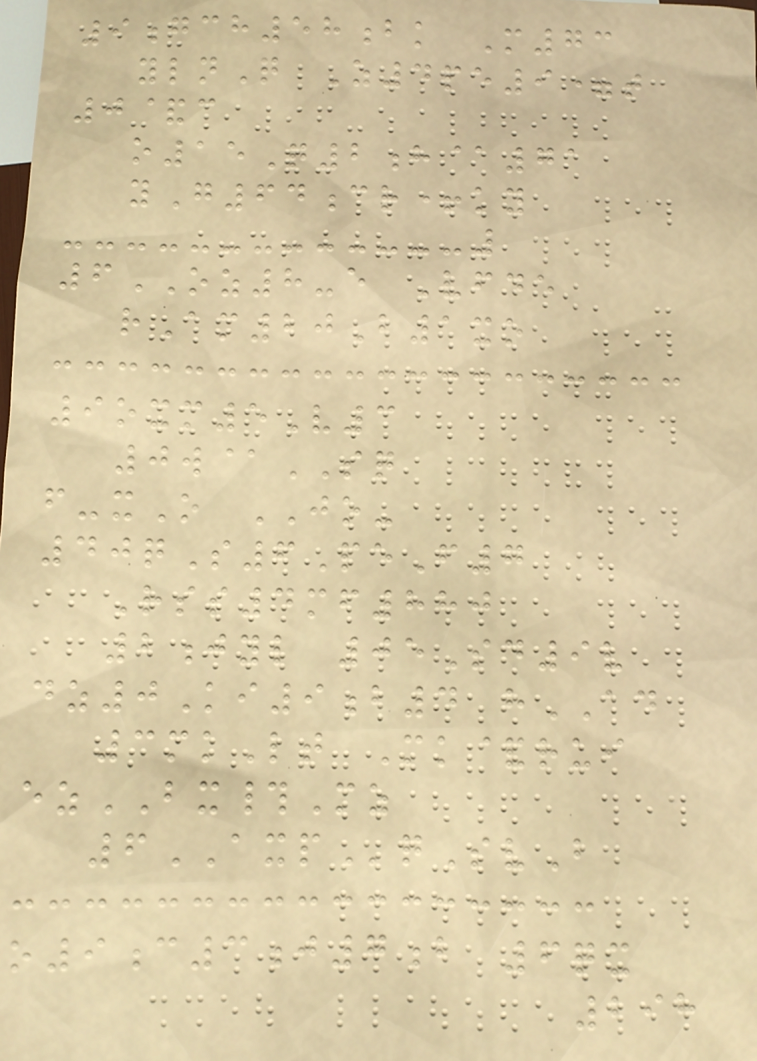9gch58bk M73
ylnQ Z4pe9=t
0&c
o15Q2h@71
yG64cr+ky
6OZ8-e Vfde
rAm20B1xo
9oxm5V3
0w@SQ
f-xO JO-
40qS6PeF7
Rss4mf880
2jyl 05Sd9v
dz0Ki9b4 hAD
3mkLt Mk&rui
ezBX#Mz
6AXPqSvB
o9c3j7b 6qx
298
